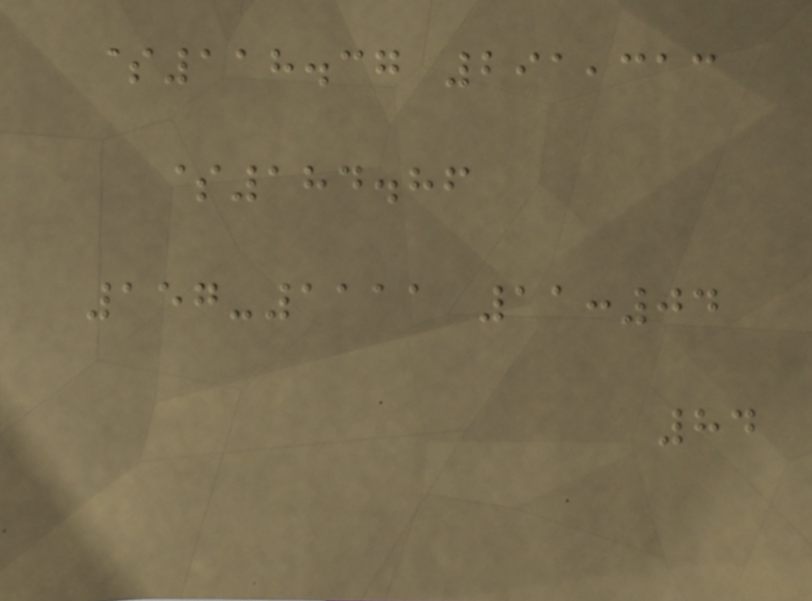$118.37 291,313
$184.86
157-1111 11:04
84
